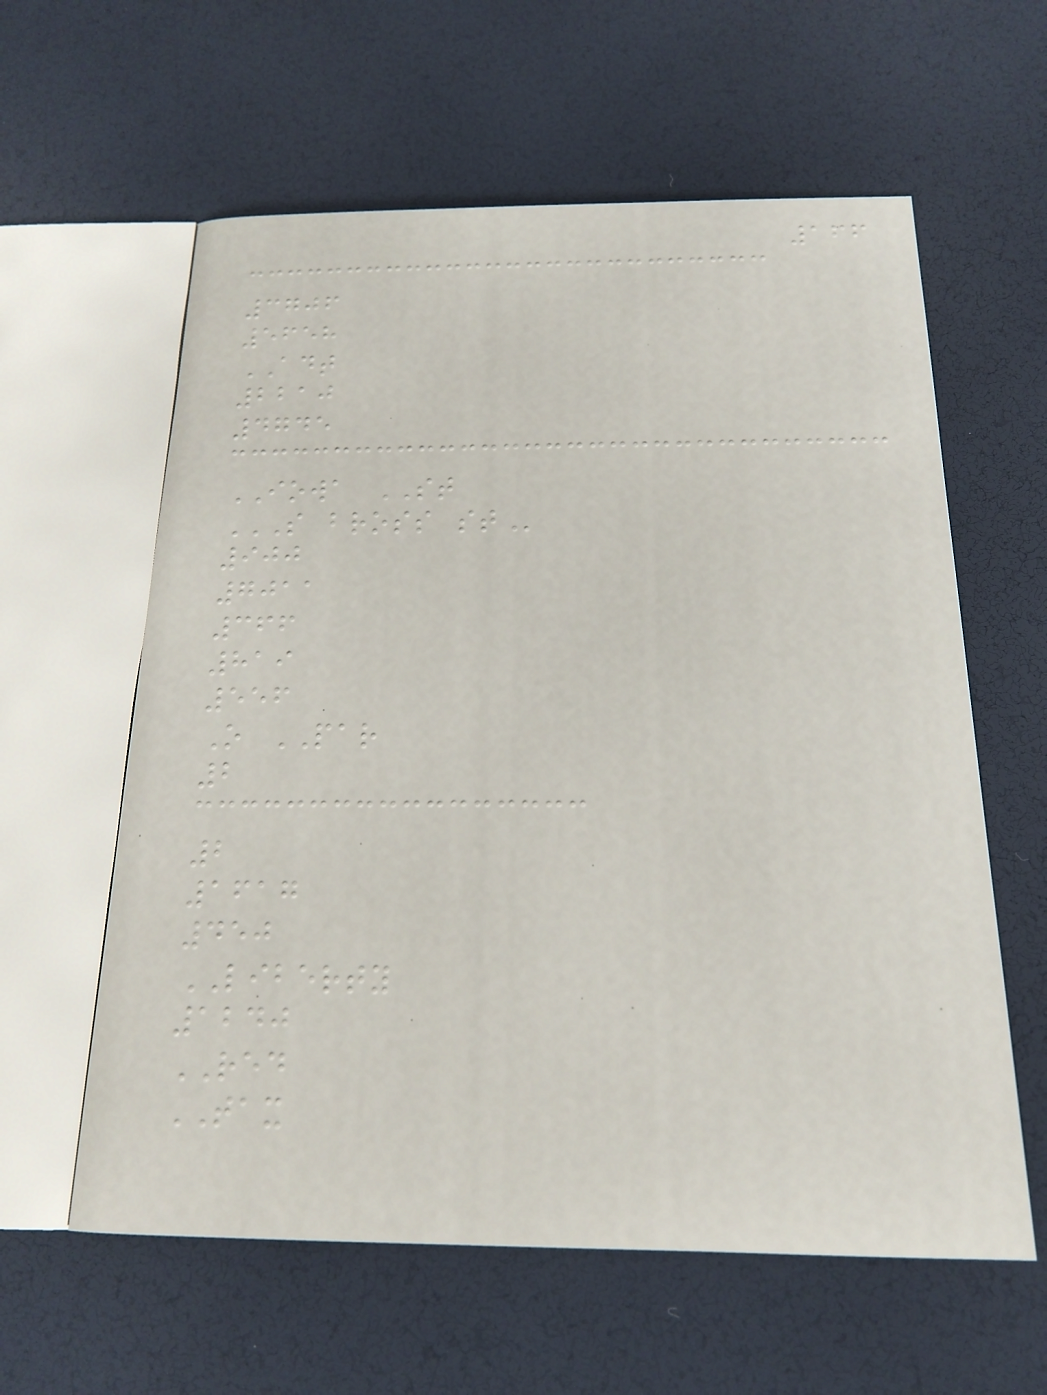166
3706
5658
ADT
2210
4745
IOWA ST
S BROSS ST
900
7011
366
819
556
O PAR
2
2
1617
450
LIBERTY
1240
RED
TAX
